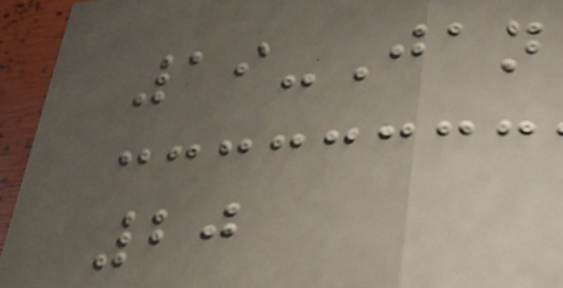19-Jan
20
